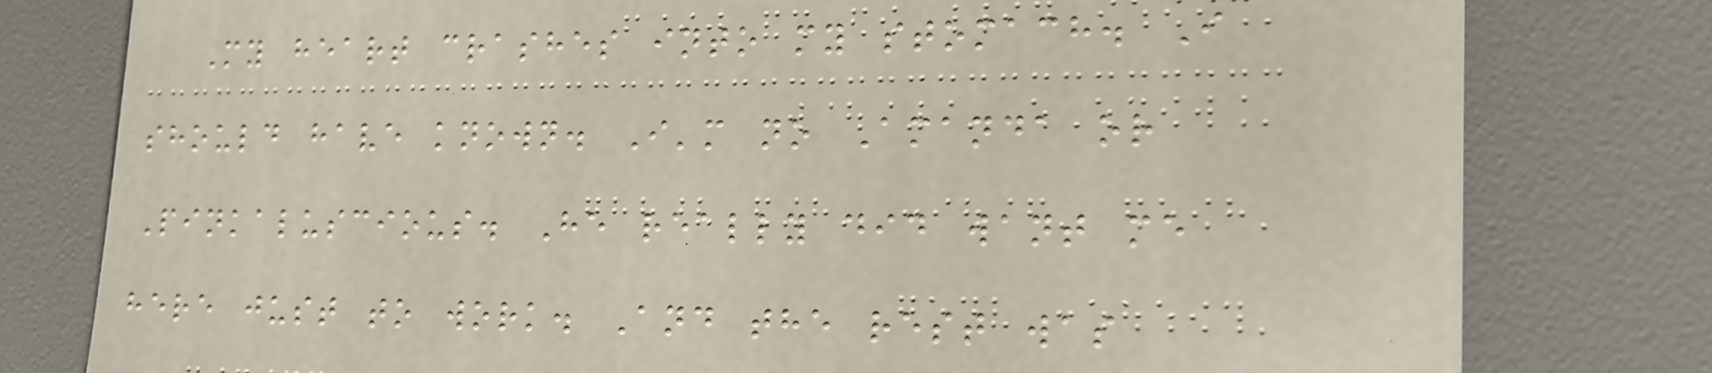My heart crashes into my stomach. I
should have known. I'm no Amanda or
Pinkaluscious. He really did want me
here just to work. And the rest was
